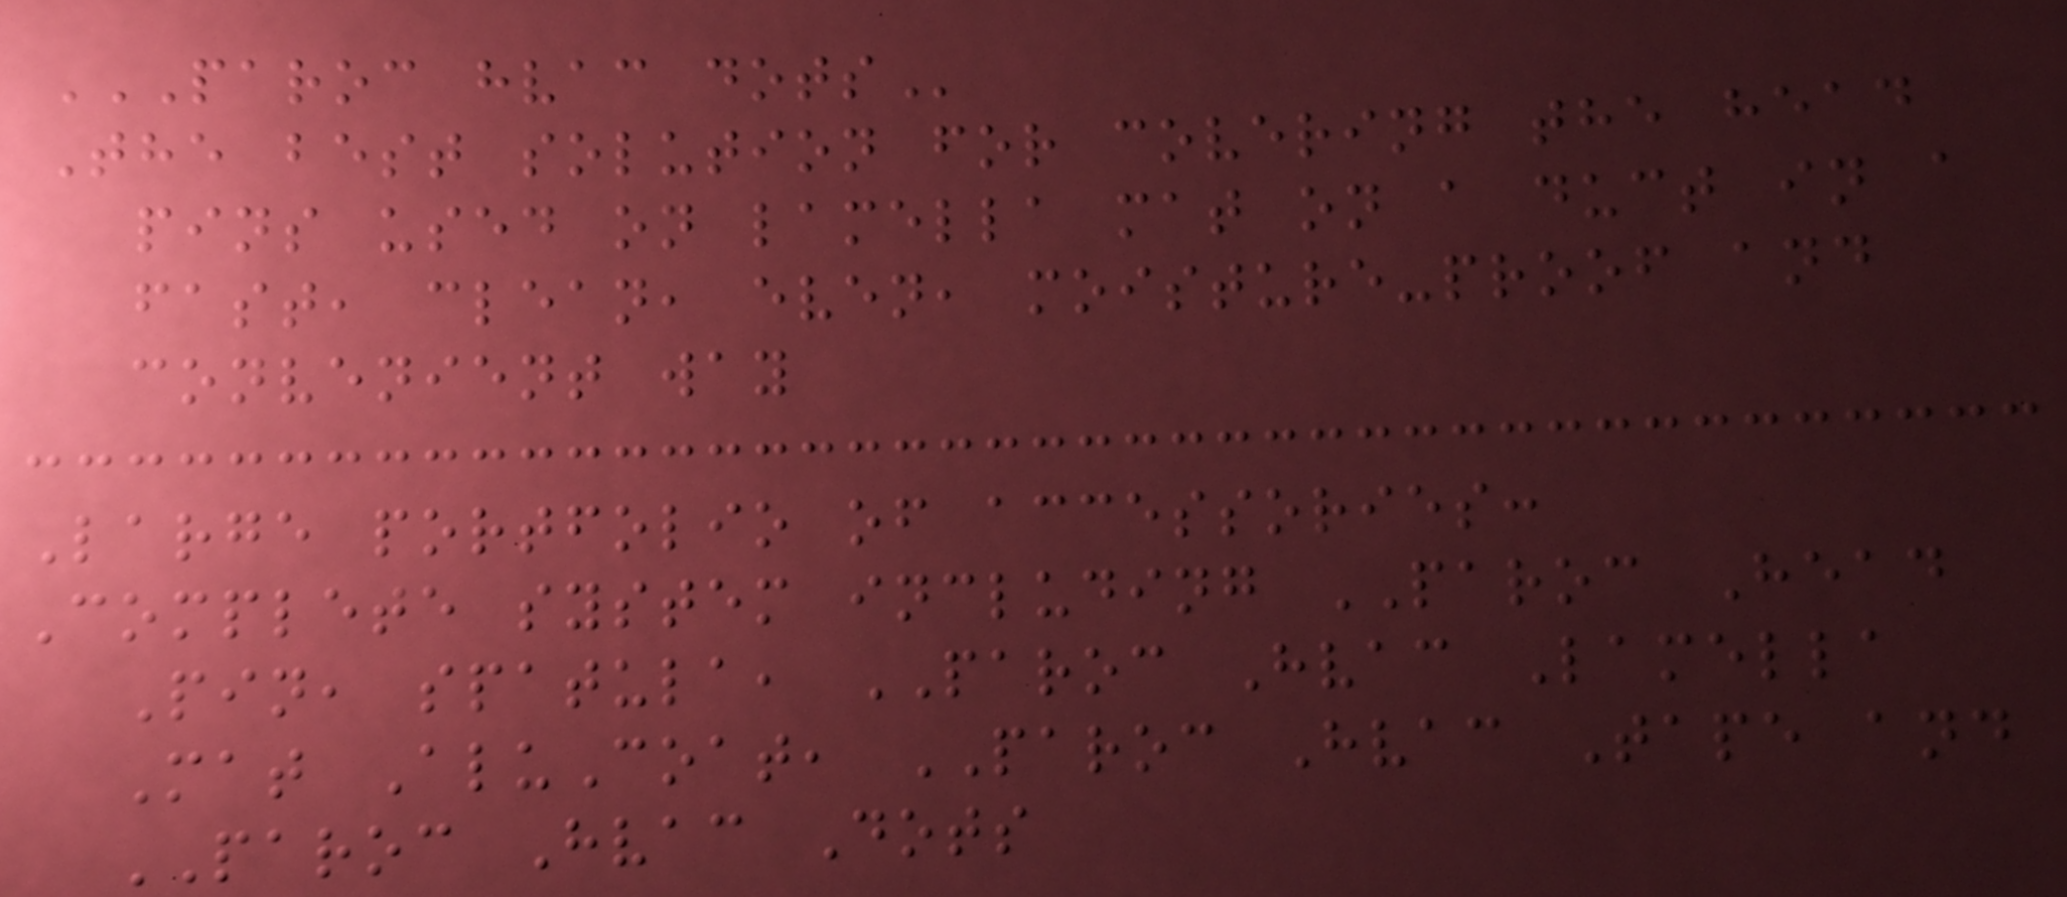PAROC HVAC DOTS
The best solution for covering the head
pins used on lamella mat on a duct in a
fast, clean, even, moisture-proof and
convenient way
Large portfolio of accessories:
Complete system including PAROC Head
Pin, spatula, PAROC Hvac Lamella
Mat AluCoat, PAROC Hvac Tape and
PAROC Hvac Dots
